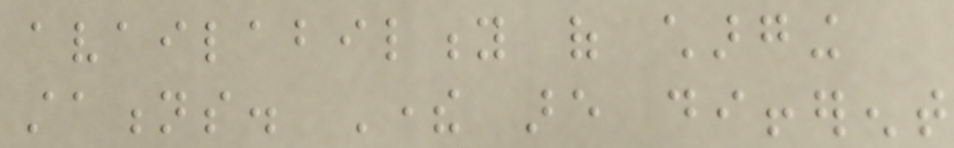availability of charging
stations. There are different
